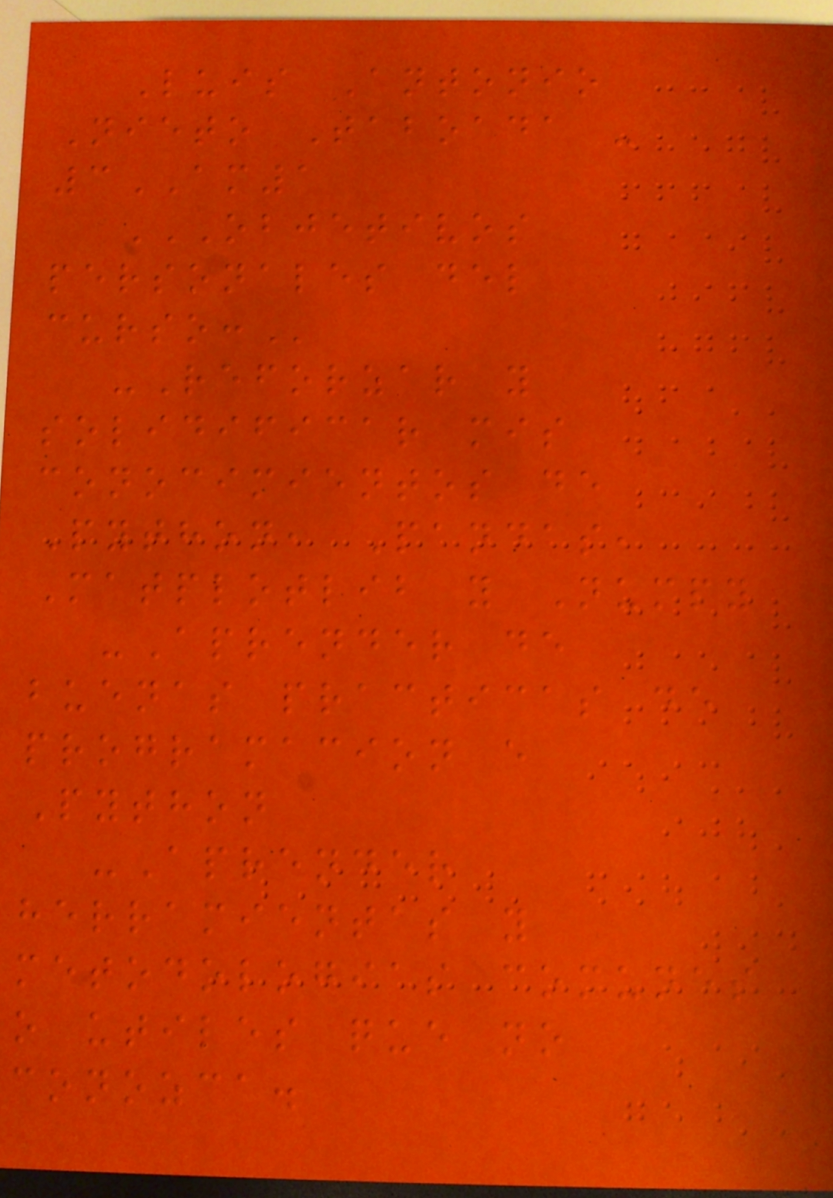Luis Antonio
Nieto Taboada -
3AM1
OBJETIVOS
PERSONALES DEL
CURSO:
-Reforzar y
solidificar mis
conocimientos de
Python, Pandas,
Matplotlib y Numpy
-Aprender de
buenas practicas de
programacion e
Python
-Aprender
herramientas y
metodologias comunes
o utiles que no
conozca.
